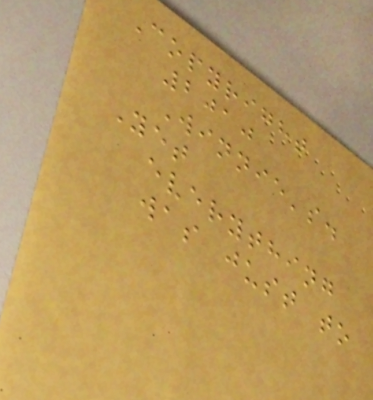Copyright
2010
Winnie's.
Yet
everything
was just to
